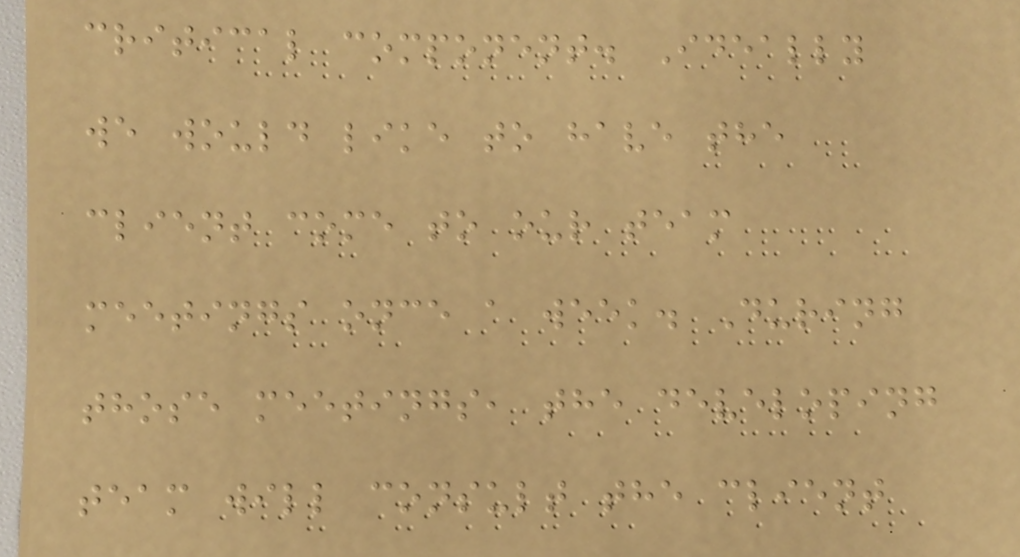critical component. Ideally
we would like to have the
client come to our team
meetings once a week. During
those meetings, the developing
team will consult the client
